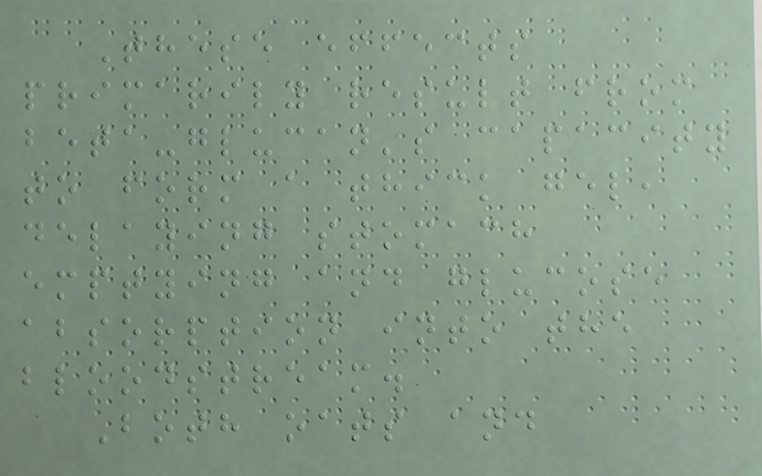These effects
primarily result from
beta-glucan's capacity
to form a thick gel,
delaying stomach
emptying and glucose
absorption into the
bloodstream.
Both oats and
